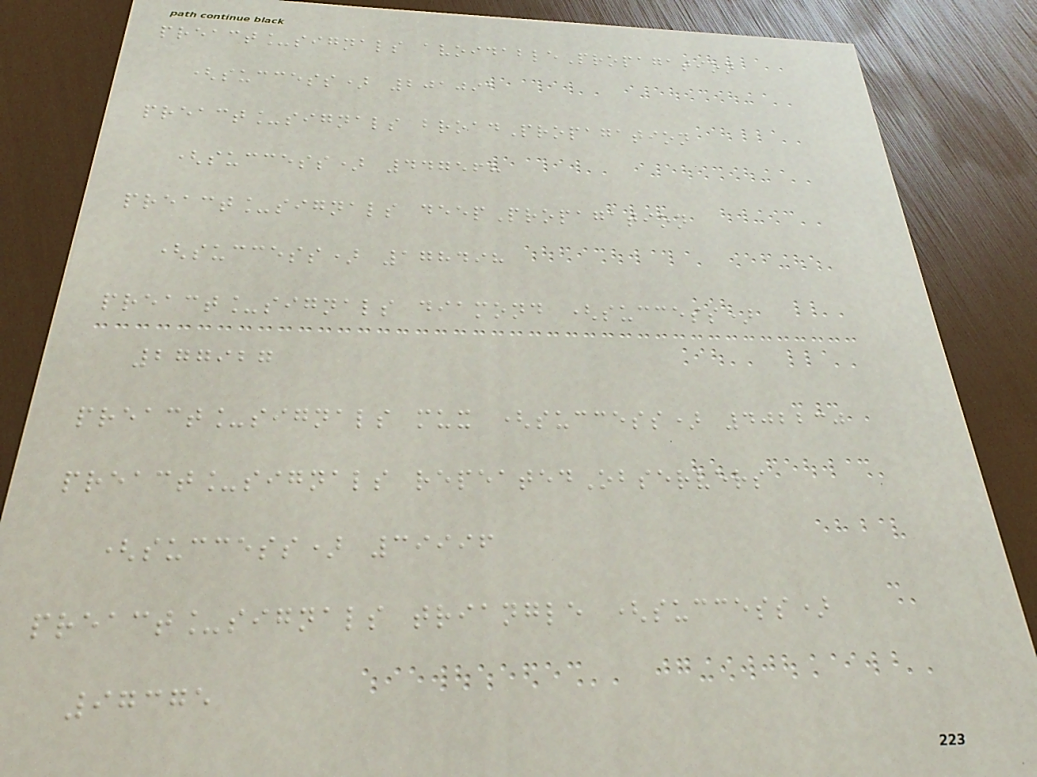preact_signals avoidablePropagation
(success) 201091
preact_signals broadPropagation
(success) 447568
preact_signals deepPropagation
(success) 178498
preact_signals diamond (success)
277927
preact_signals mux (success) 402230
preact_signals repeatedObservers
(success) 39996
preact_signals triangle (success)
97375
